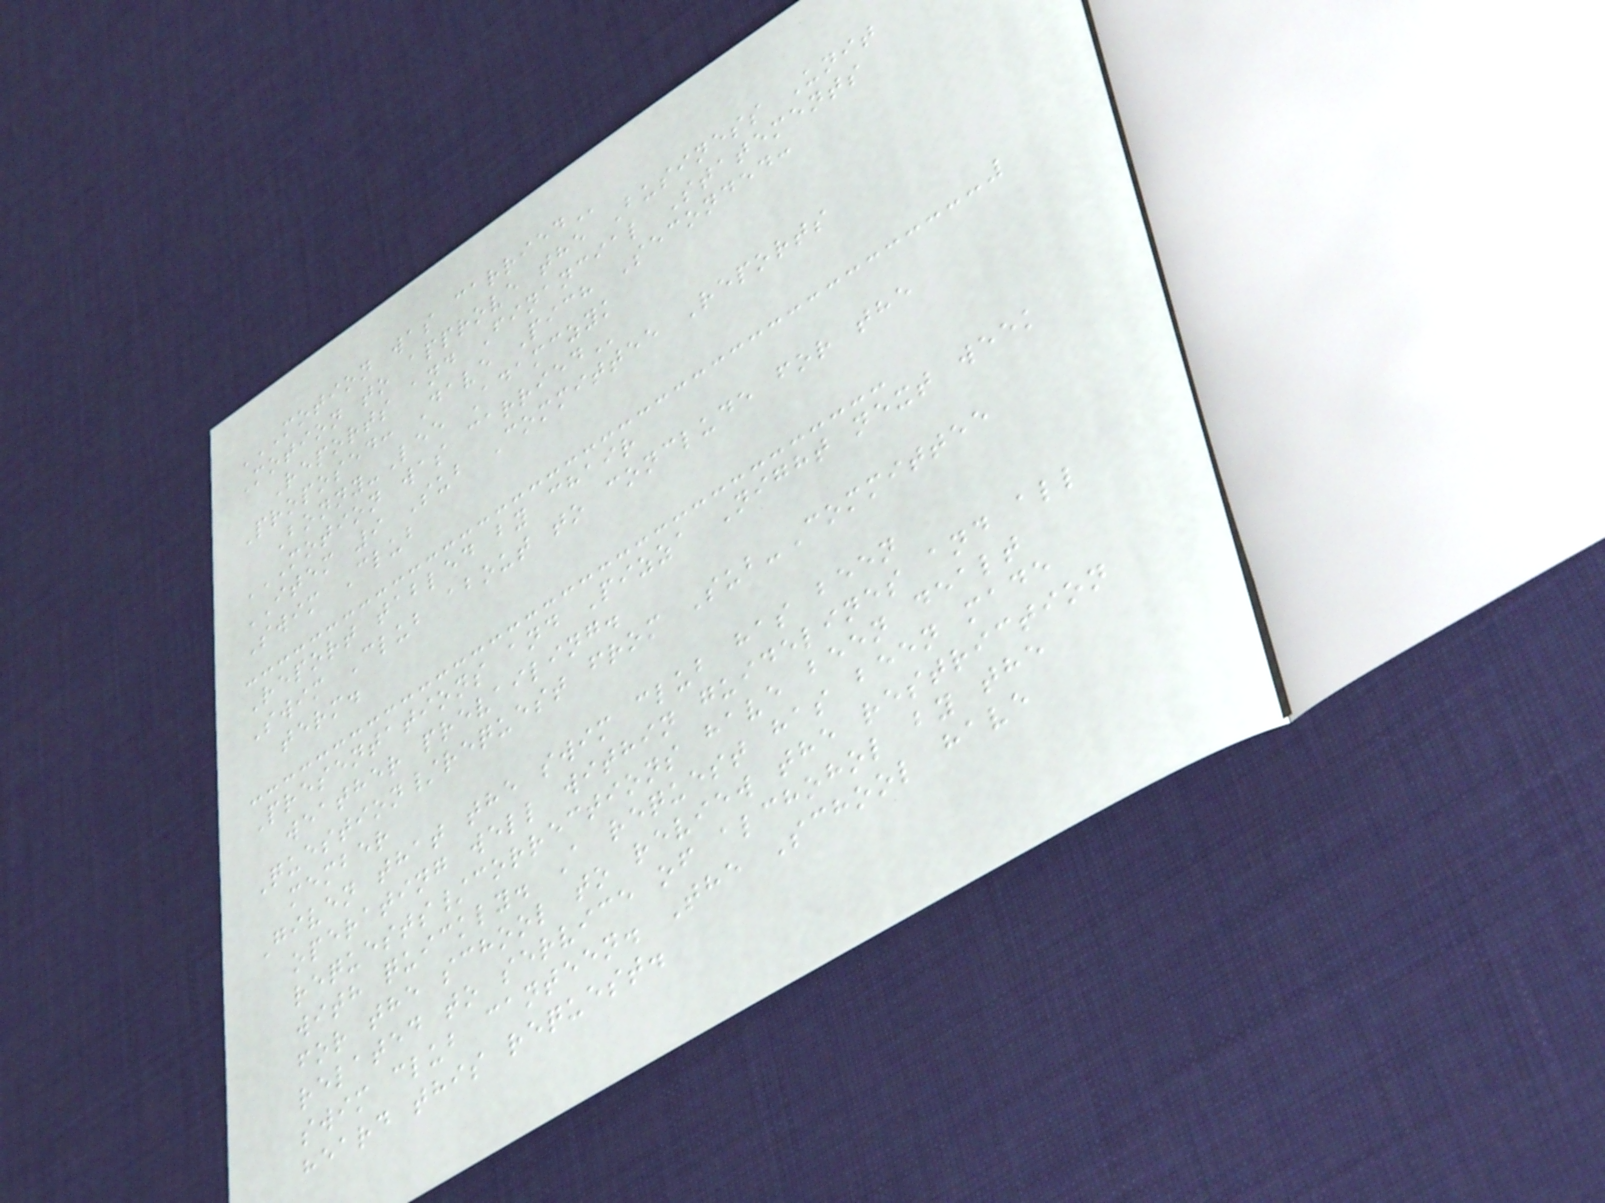MOTION WAS CARRIED
Motion to approve the Business Unit
Reports and Financial Statements
Proposed: Dave Pich Seconded:
Bonny-Lee Adamczyk
MOTION WAS CARRIED
ITEM 9 Sub Committee Reports
Swim Club
Report tabled by chair
Swim Club about to conclude for the
term.
Presentations and Pizza Night next week
weather prevailing.
Question/request from Sub-Committee
member
Given that the swim club has been
operating well within guidelines and all
requests/corrections have been dealt
with quickly. A request has been made
for the school to review the restriction
related to service of alchohol by the
swim club canteen. The School have
heard this request.
